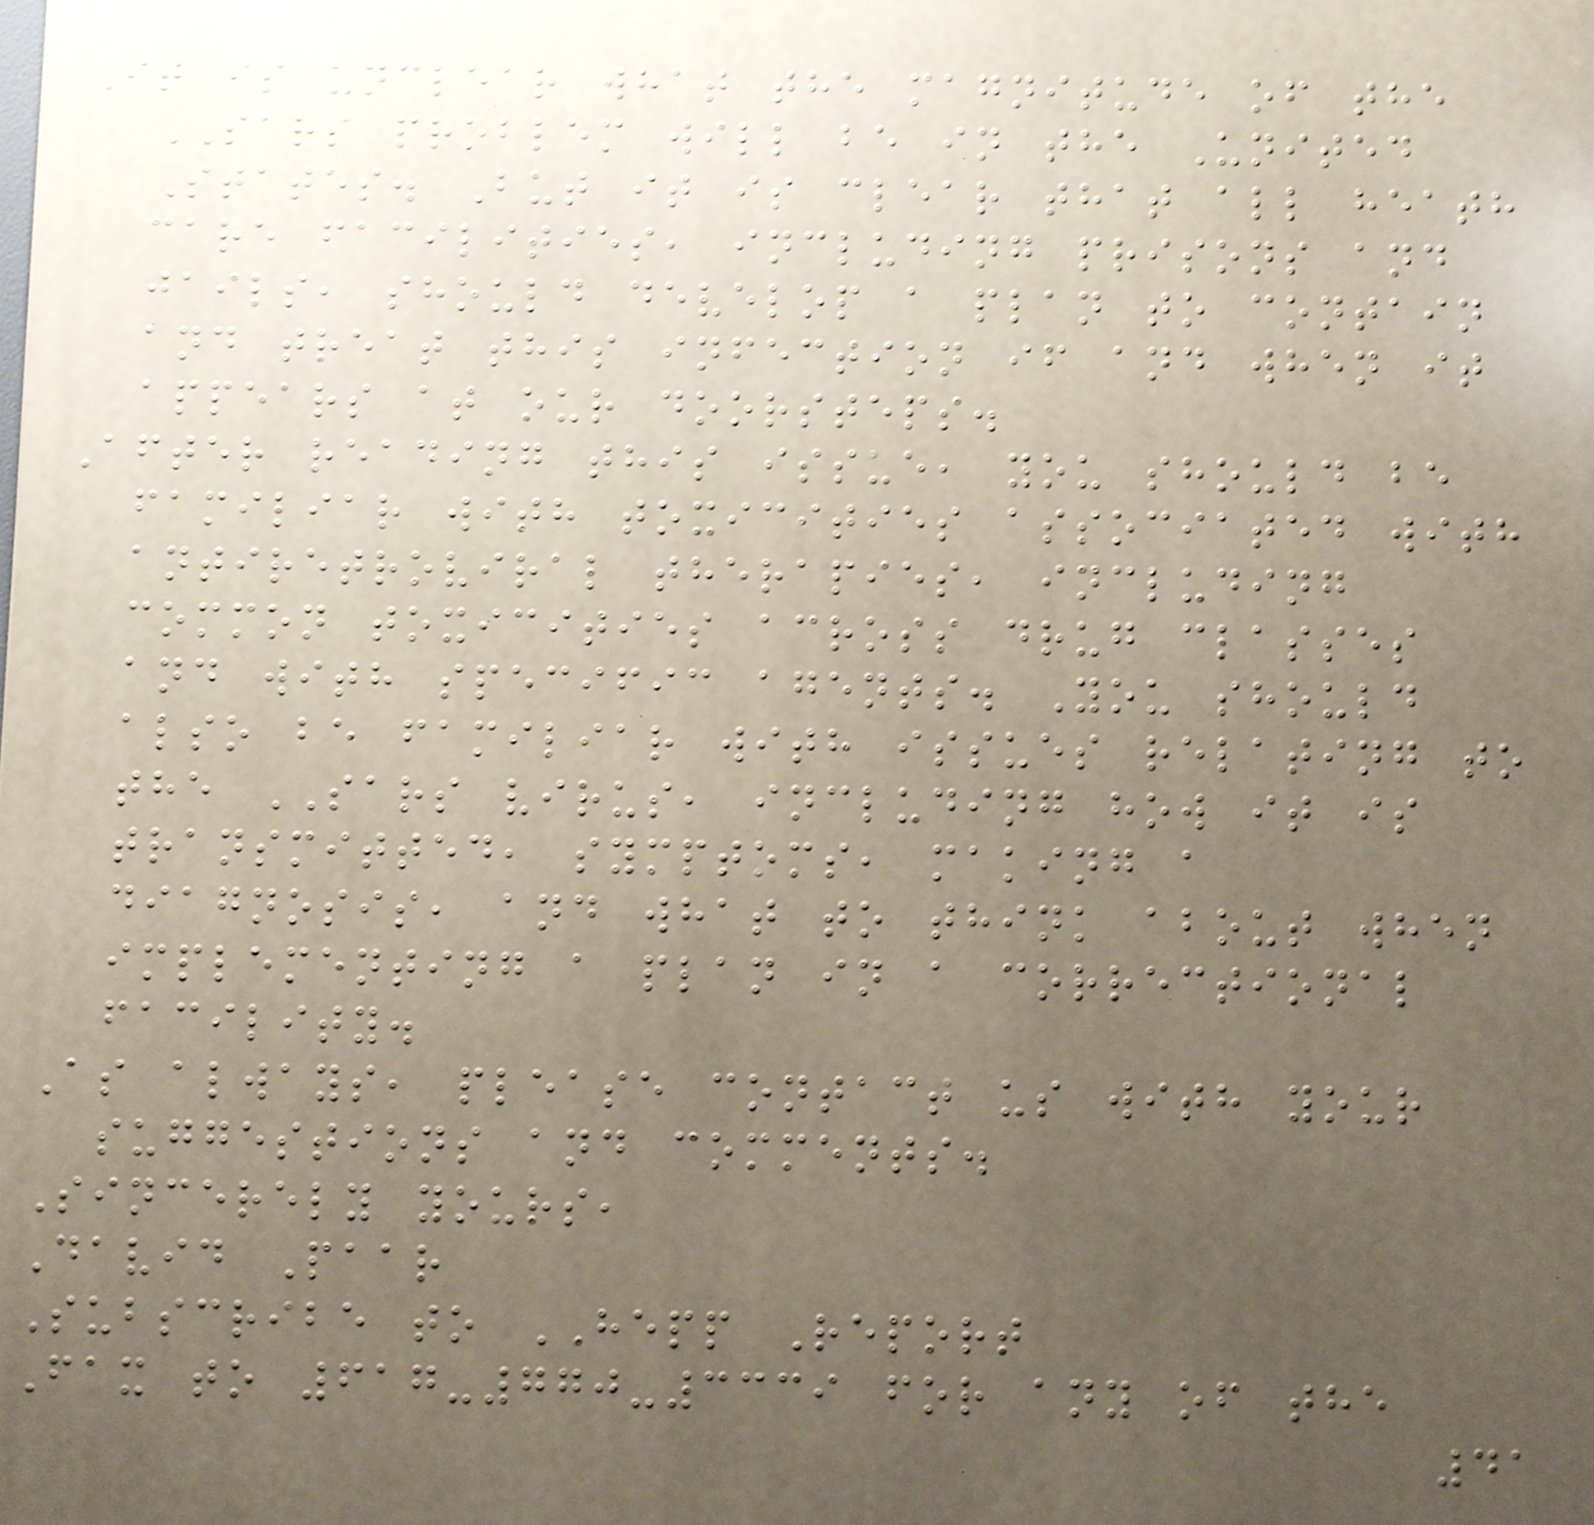It is unclear what the magnitude of the
SARS problem will be in the United
States. But it is clear that all heath
care facilities, including prisons and
jails, should develop a plan to contain
and treat this infection if and when it
appears at our doorsteps.
After reading this issue, you should be
familiar with toxicities associated with
antiretroviral therapies, including
common toxicities across drug classes
and with specific agents. You should
also be familiar with issues relating to
the SARS virus, including how it is
transmitted, symptoms, making a
diagnosis, and what to think about when
implementing a plan in a correctional
facility.
As always, please contact us with your
suggestions and comments.
Sincerely yours,
David Paar
Subscribe to HEPP Report
Fax to 617-770-3339 for any of the
41
